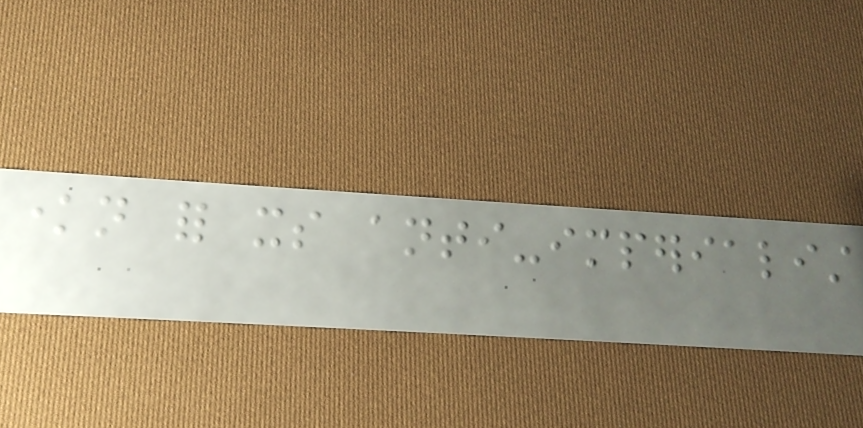known for its anti-imperialist
